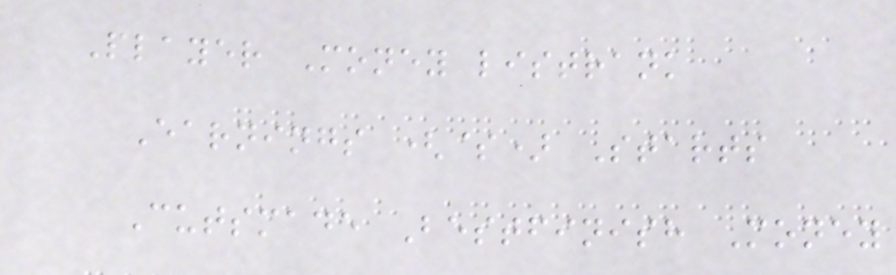Player Money listrank
Earnings ($) Starts
Cutsmade Bestfinish Money
